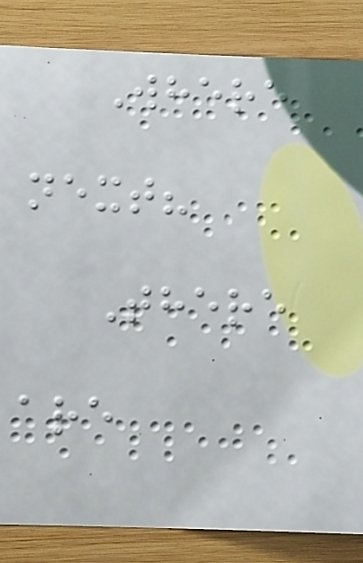Where
next?
There
are
